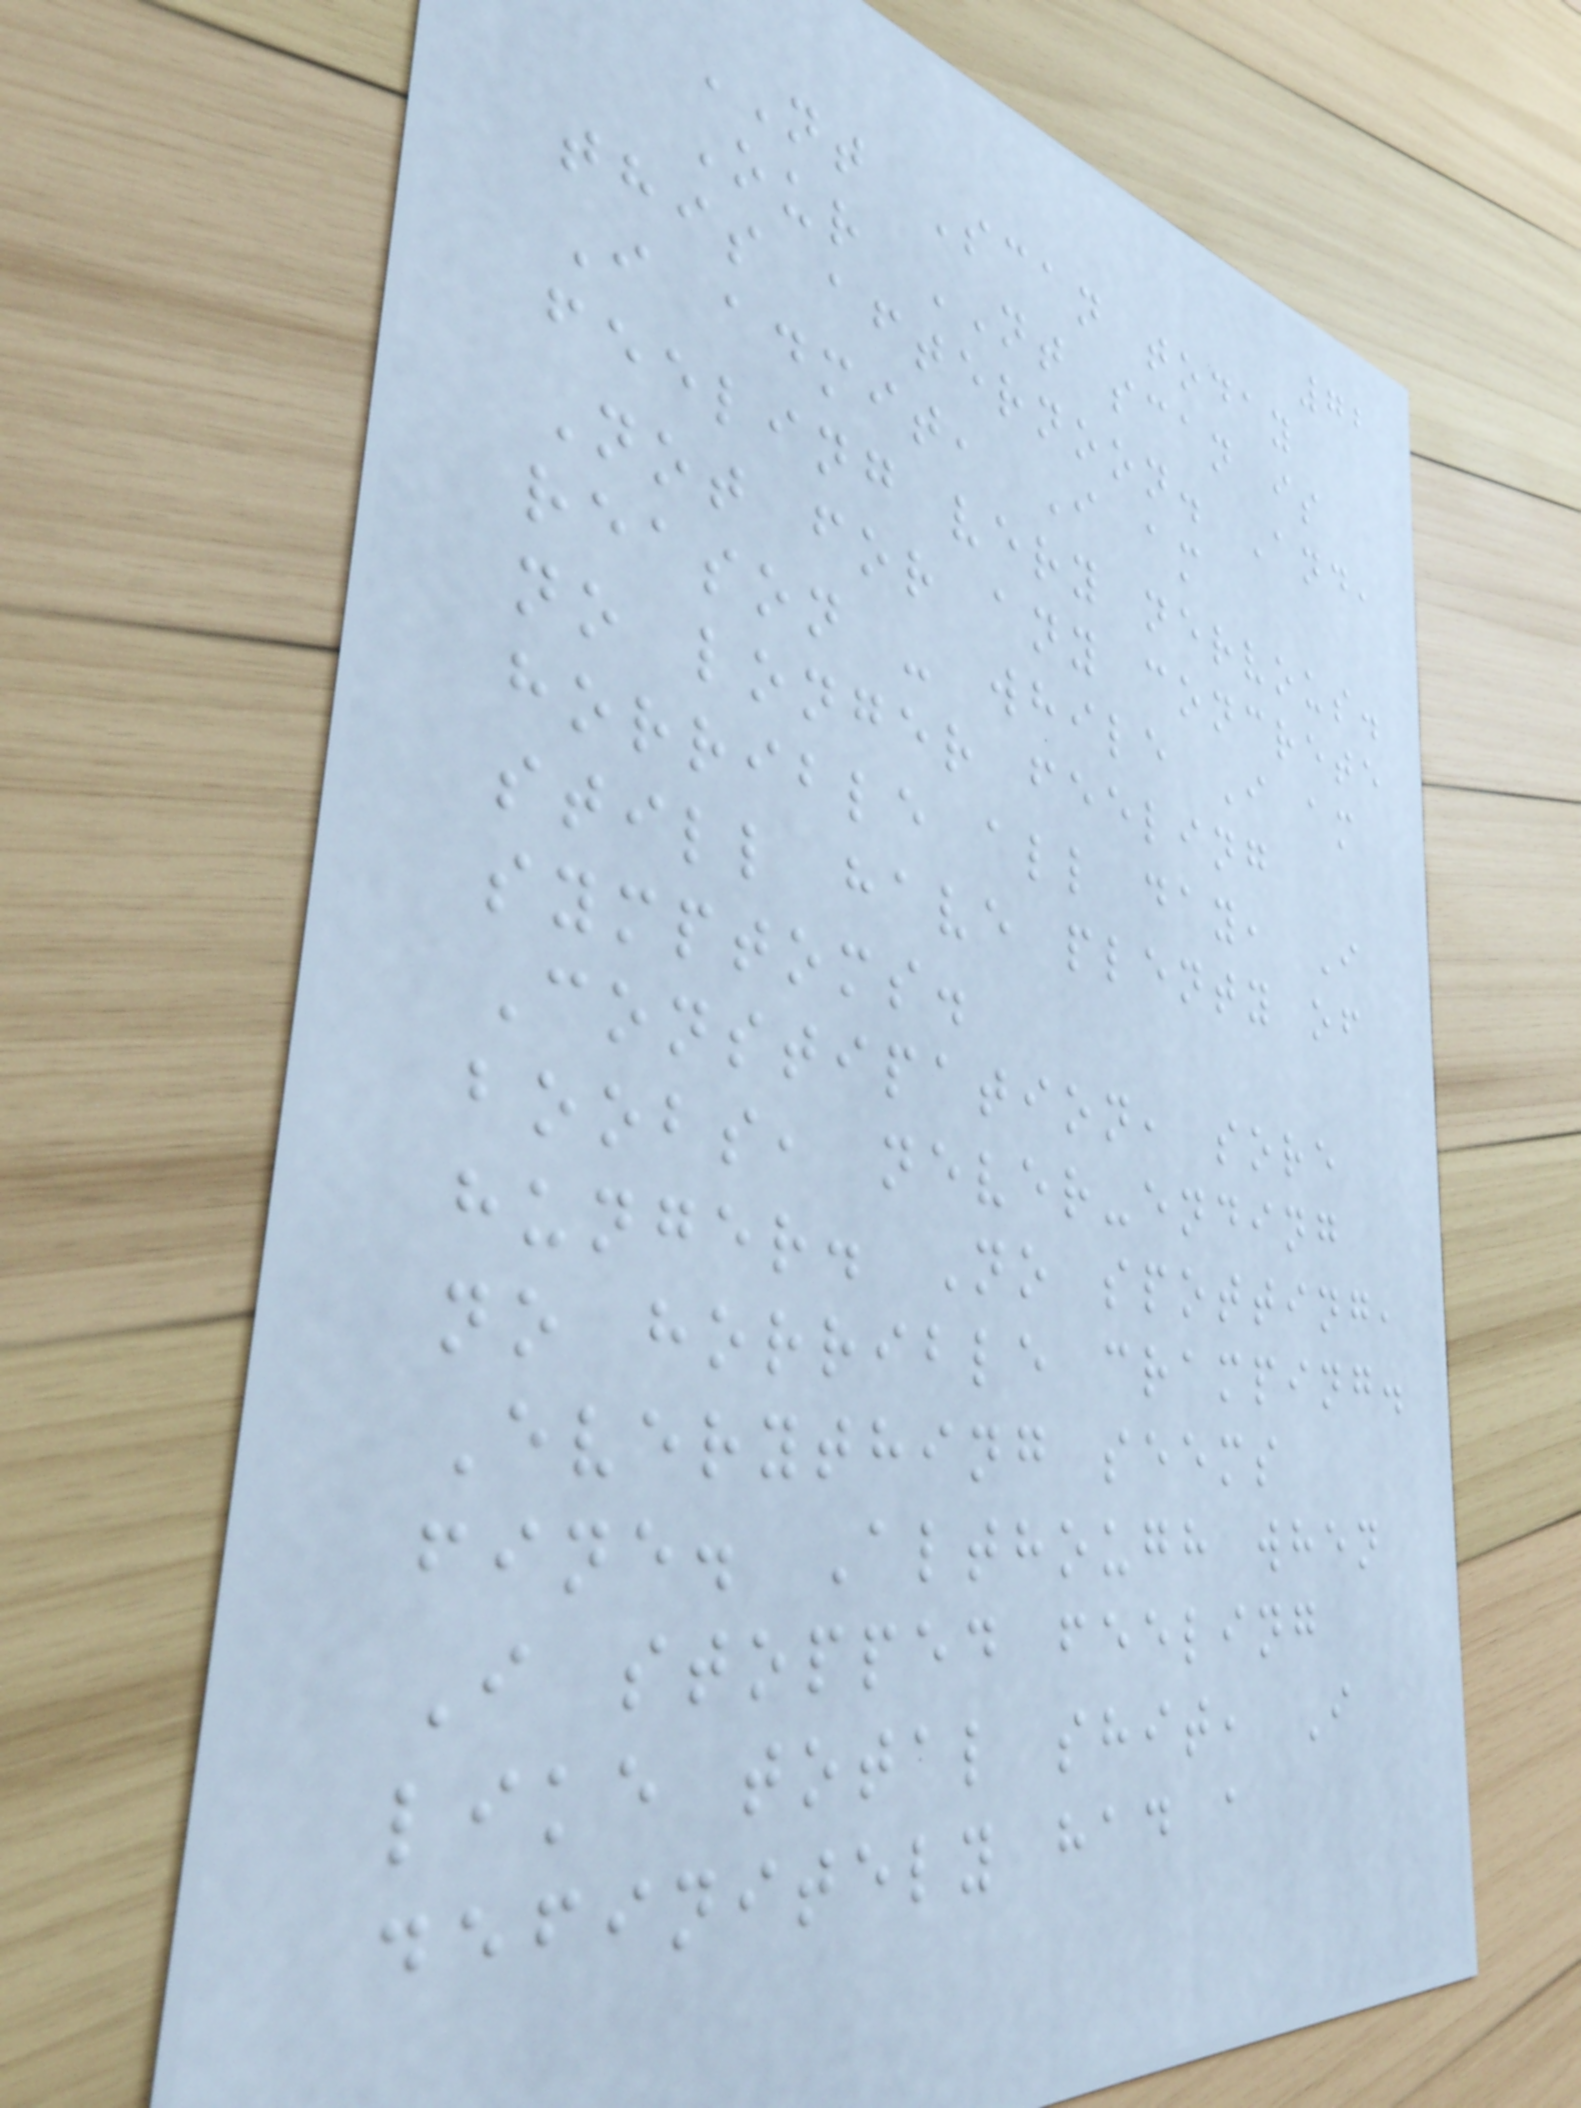72
NT Scan today
Our NT scan is
this afternoon. And,
I admit, I am
feeling very nervous.
Not for any concrete
reason - while I am
no longer feeling
horrible all day, I
still have plenty of
symptoms.
Constipation, sore
boobs, never-ending
hunger. No spotting,
no horrible cramping.
Everything seems
fine. Although when
I stopped feeling
like total shit, I
definitely had a
